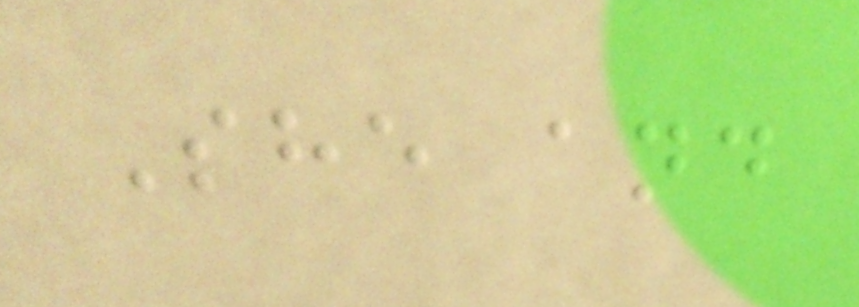She and
